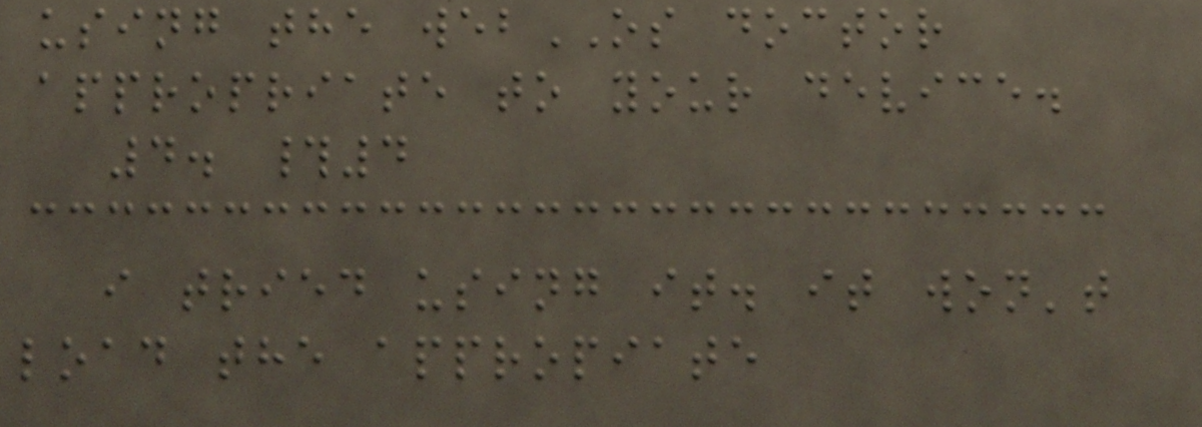using the webOS doctor
appropriate to your device.
4. #4
i tried using it. it won't
load the appropiate
